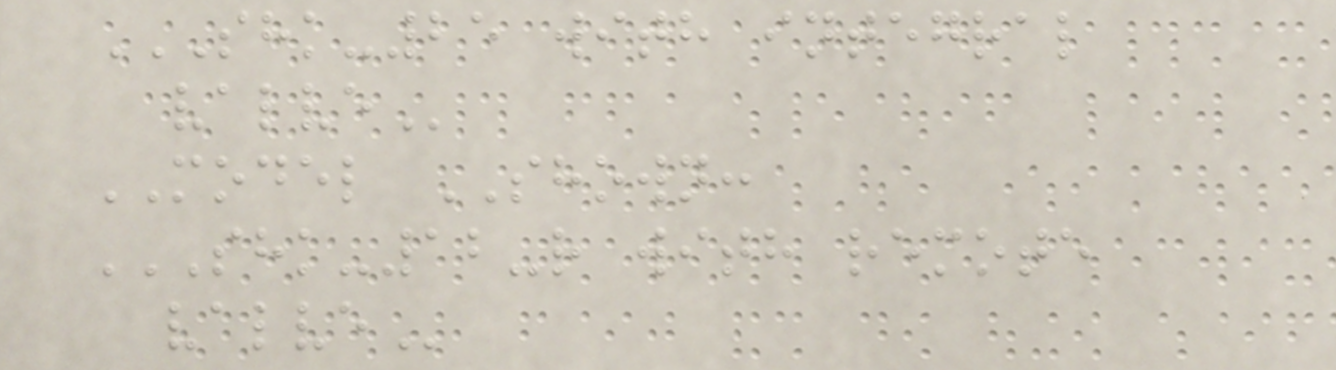SHK-25 WITH INTEGRAL
VALVE
MODEL SHOWN:
SHK-12-R WITH REMOTE
VALVE
